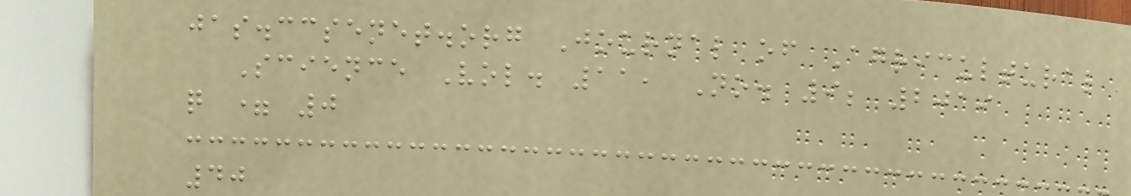jas.ccsenet.org Journal of Agricultural
Science Vol. 11, No. 9; 2019
q = 0
40
